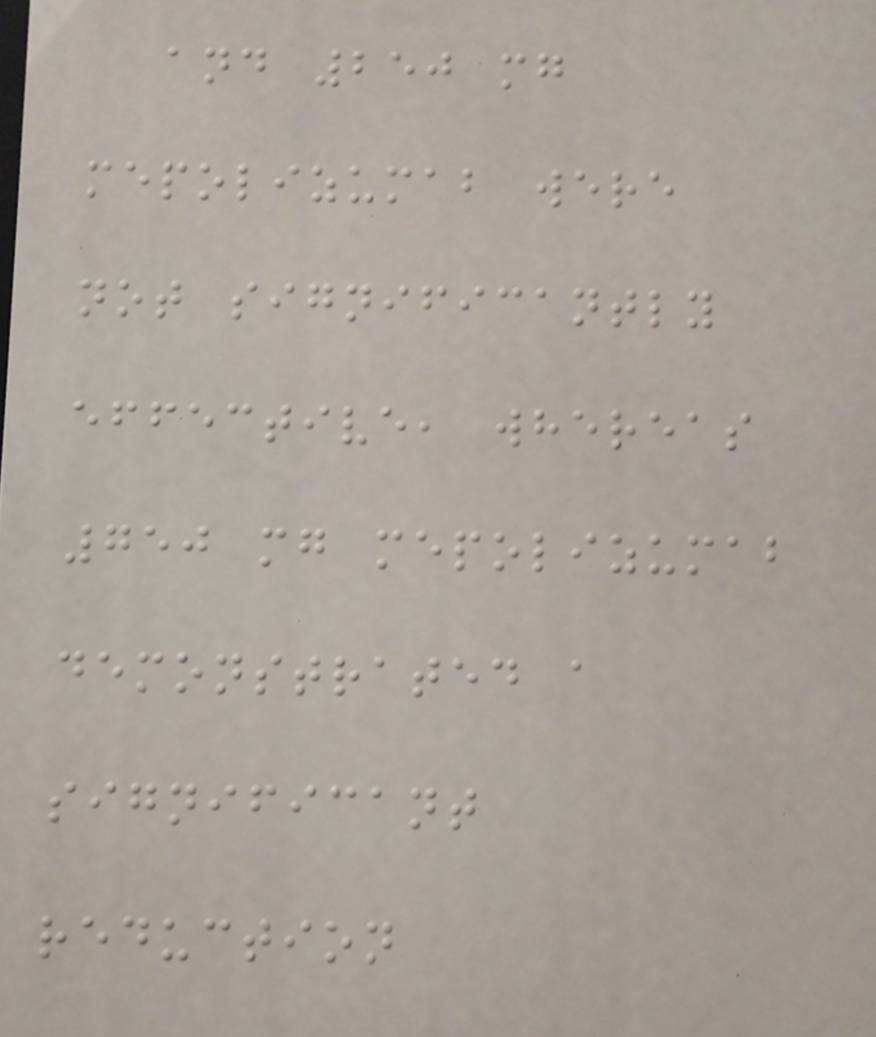and 250 mg
mepolizumab were
not significantly
effective, whereas
750 mg mepolizumab
demonstrated a
significant
reduction
